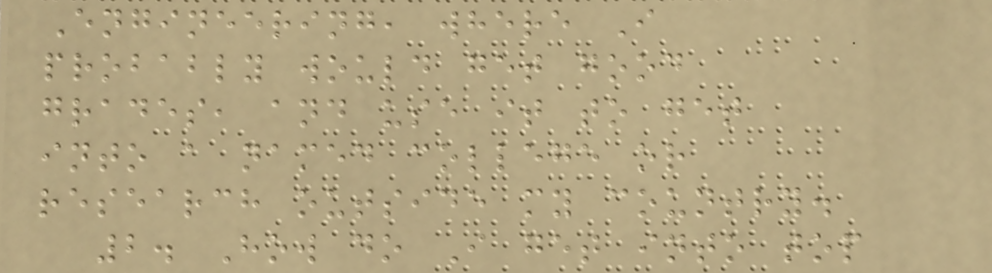Engineering, where I
probably would get good
grades, and use it to get
into a named college or
research outside my country.
2. How do I get into top
